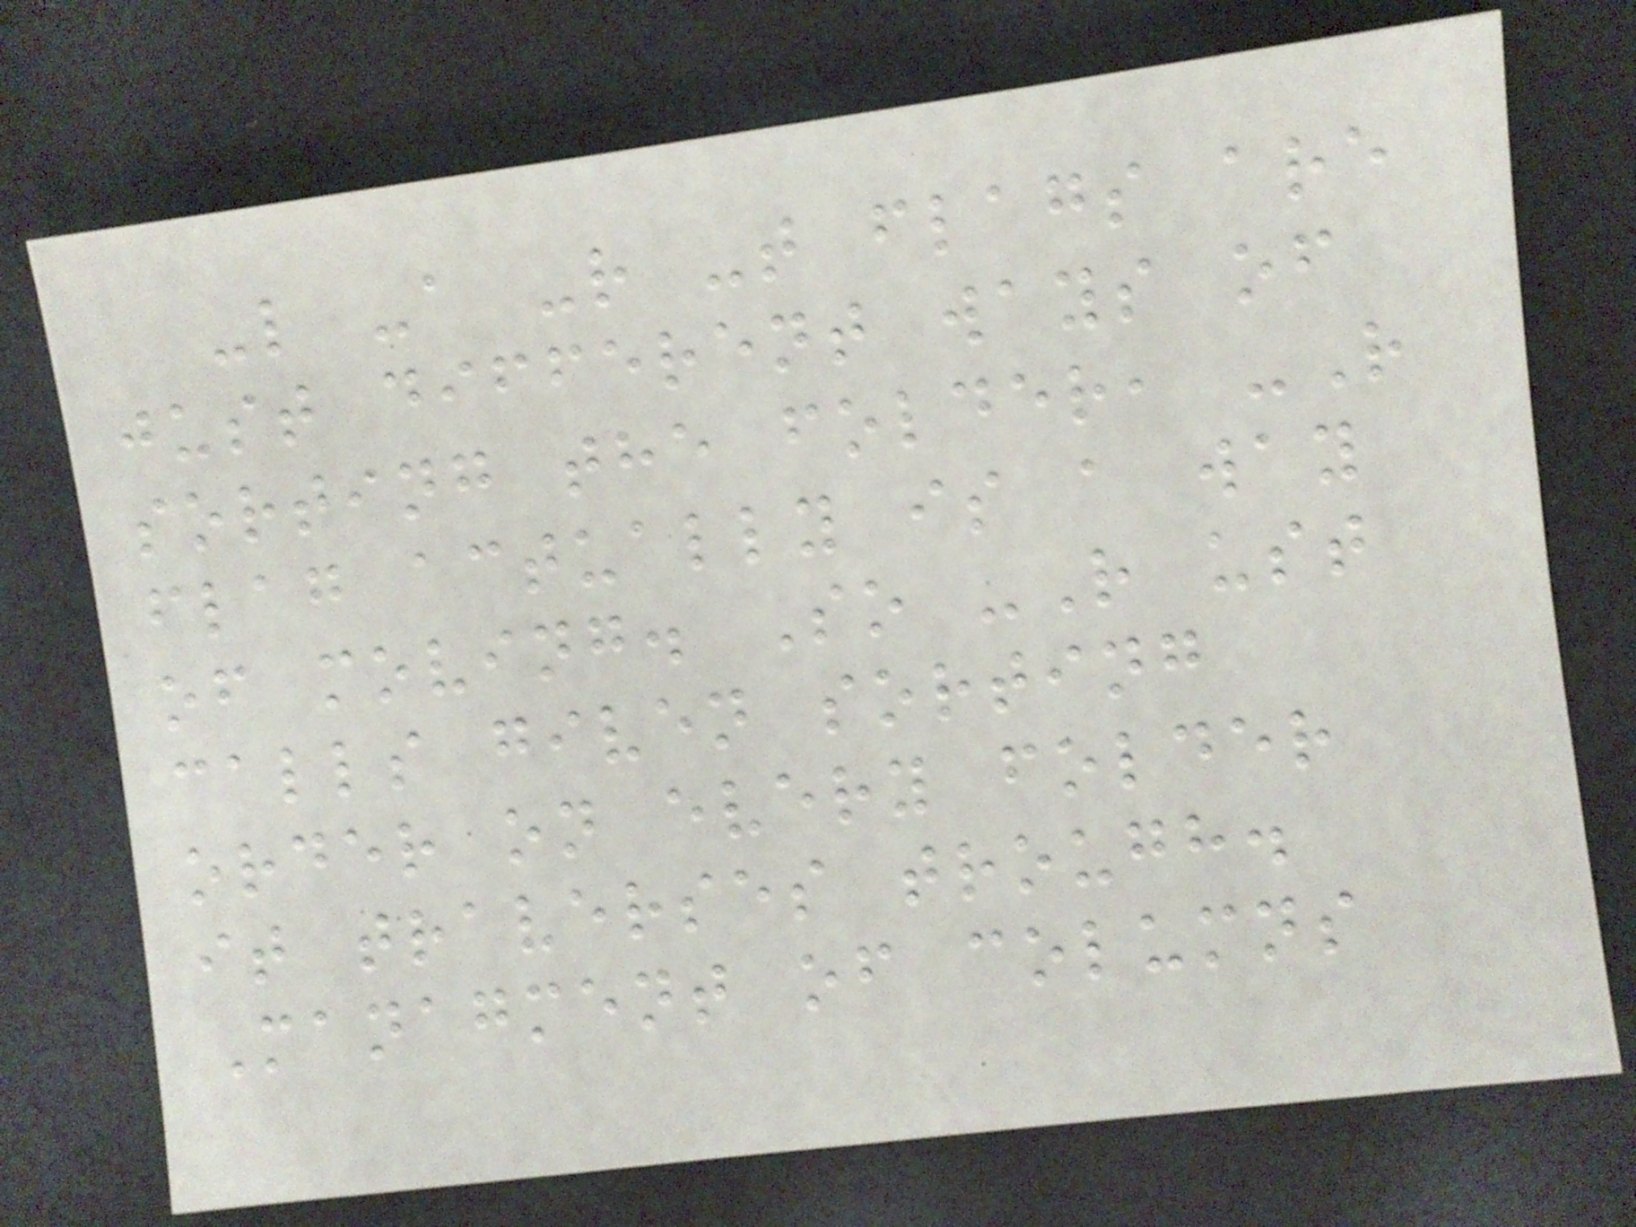-l -a -r -t flags are
just different ways of
sorting the folder, -R
flag actually is a way
of moving. So -R ust
calls given sorting
order on every folder
it traverses trough.
Managment of columns
